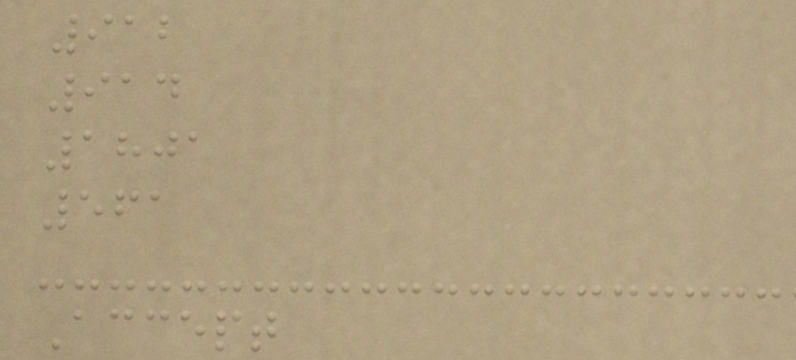912
914
1801
561
Accept
